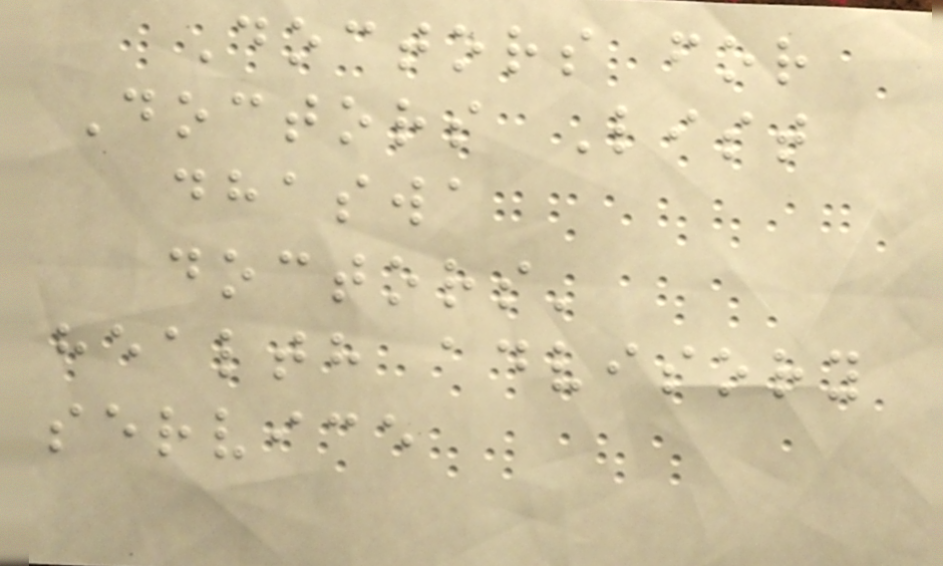Doctors for
Doctors List
dhaswa
doctors'
health advisory
service
